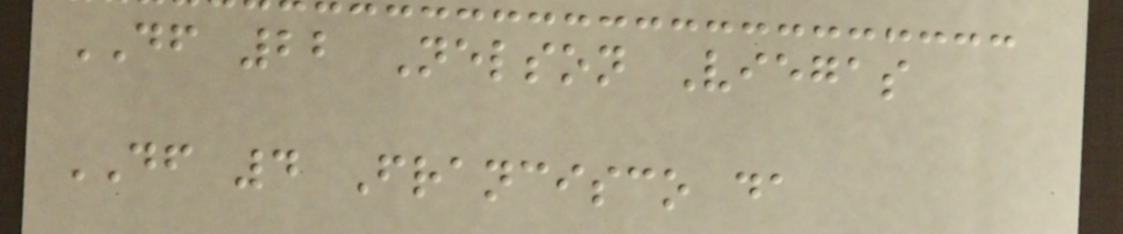DF 22 Nelson Viegas
DF 4 Francisco da
